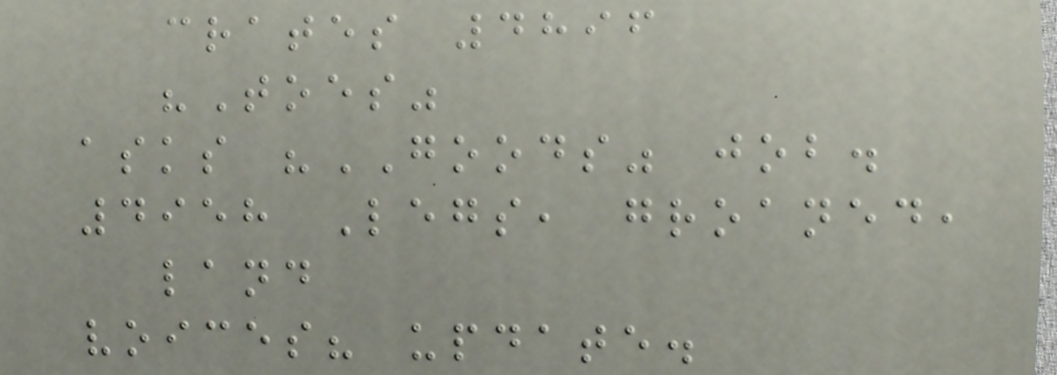crates 4896
"Toes"
asks "GOODS" job.
4958 Legs, groaned,
land
voices? update.
